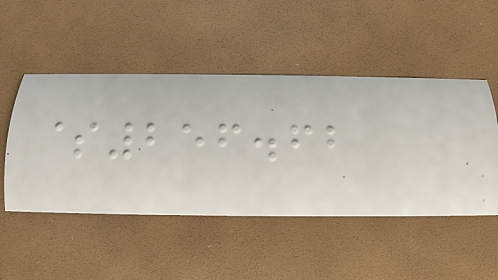$256.62
